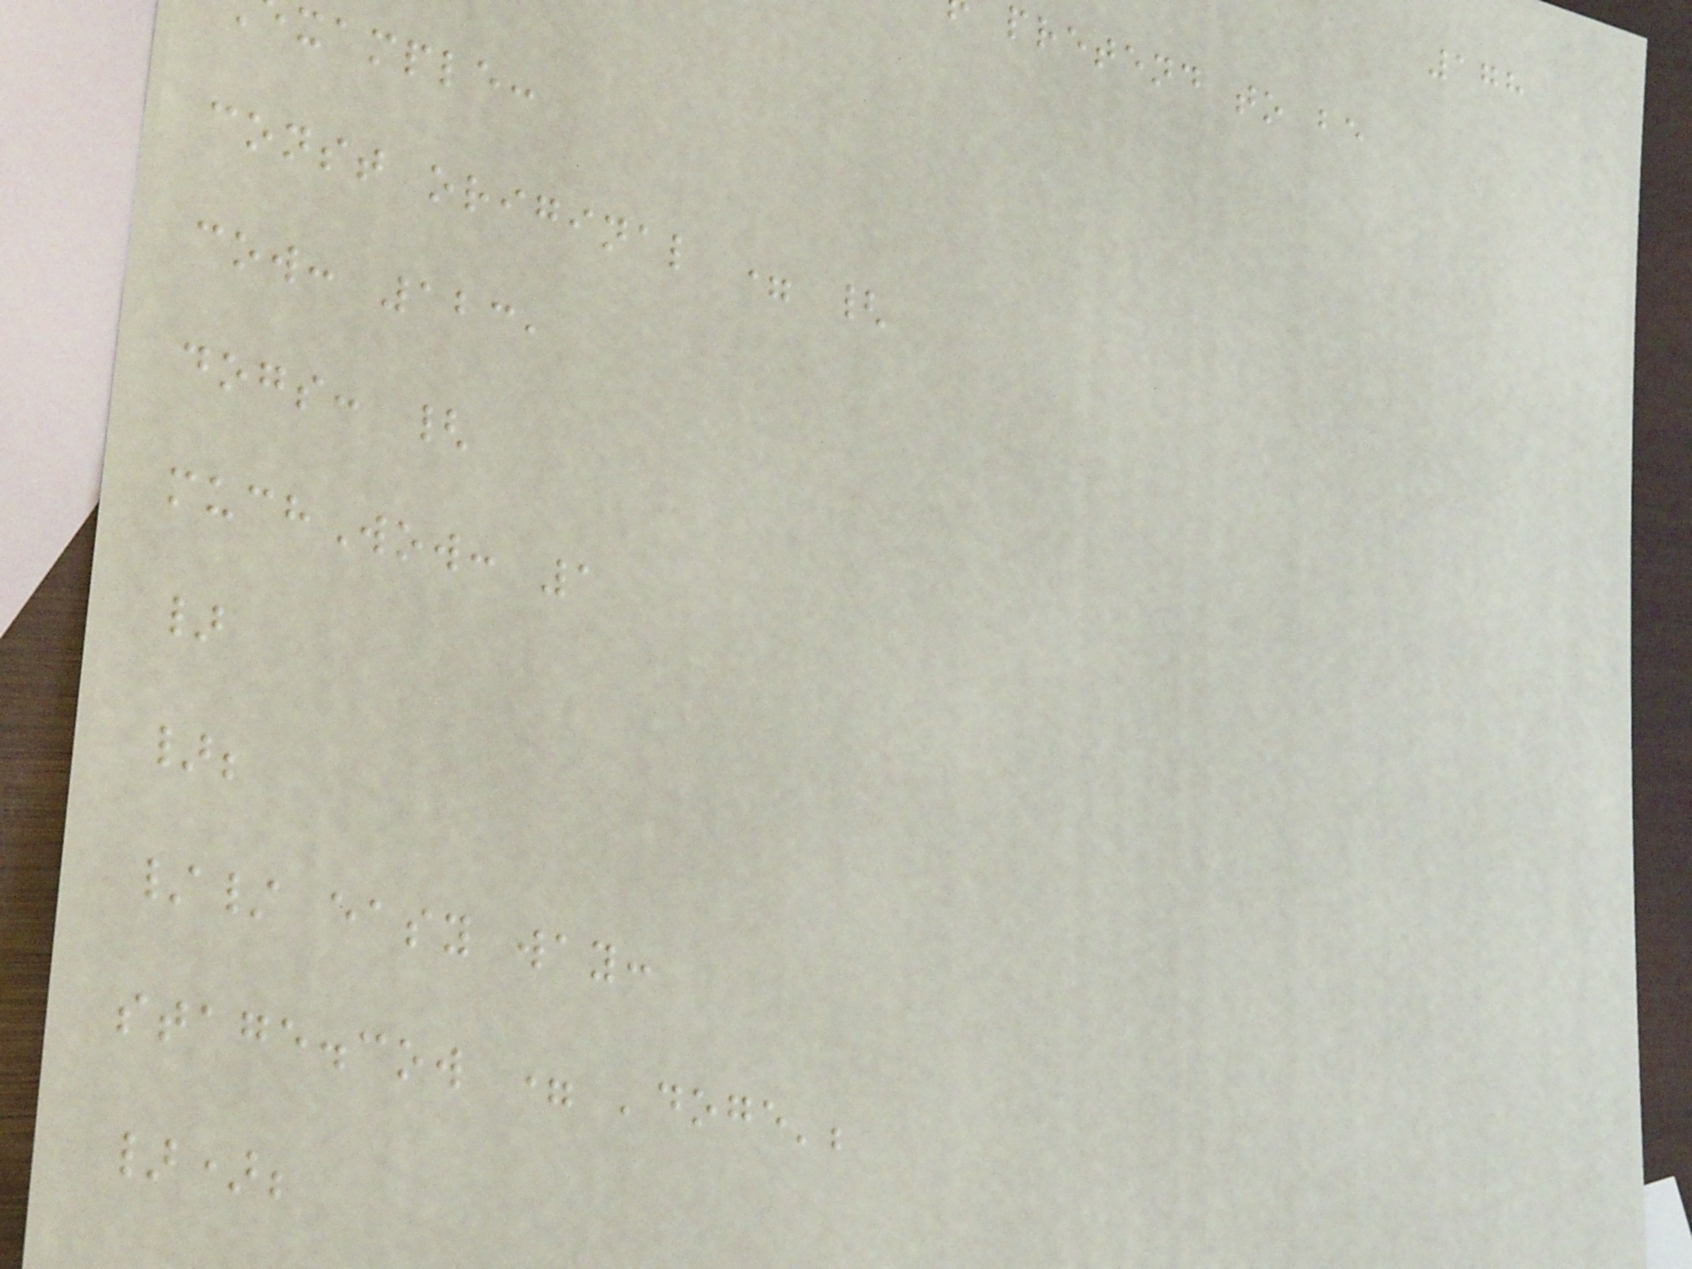178
pretend to be
xample:
const original = {
cow: 123,
dogs: {
muchWow: 1
}
};
// easy way:
stage.cow = 'doge';
});
